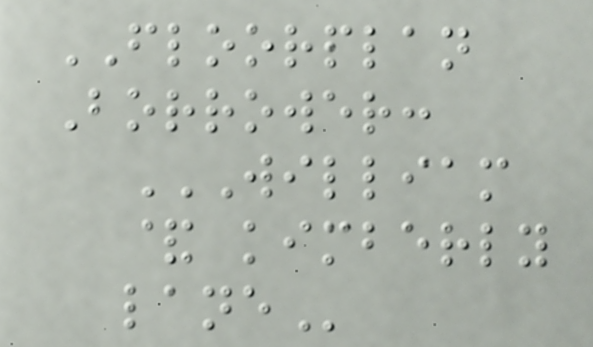FLOORPLAN
Borrower:
WILLIAM
& KIMBERLY
LANE
